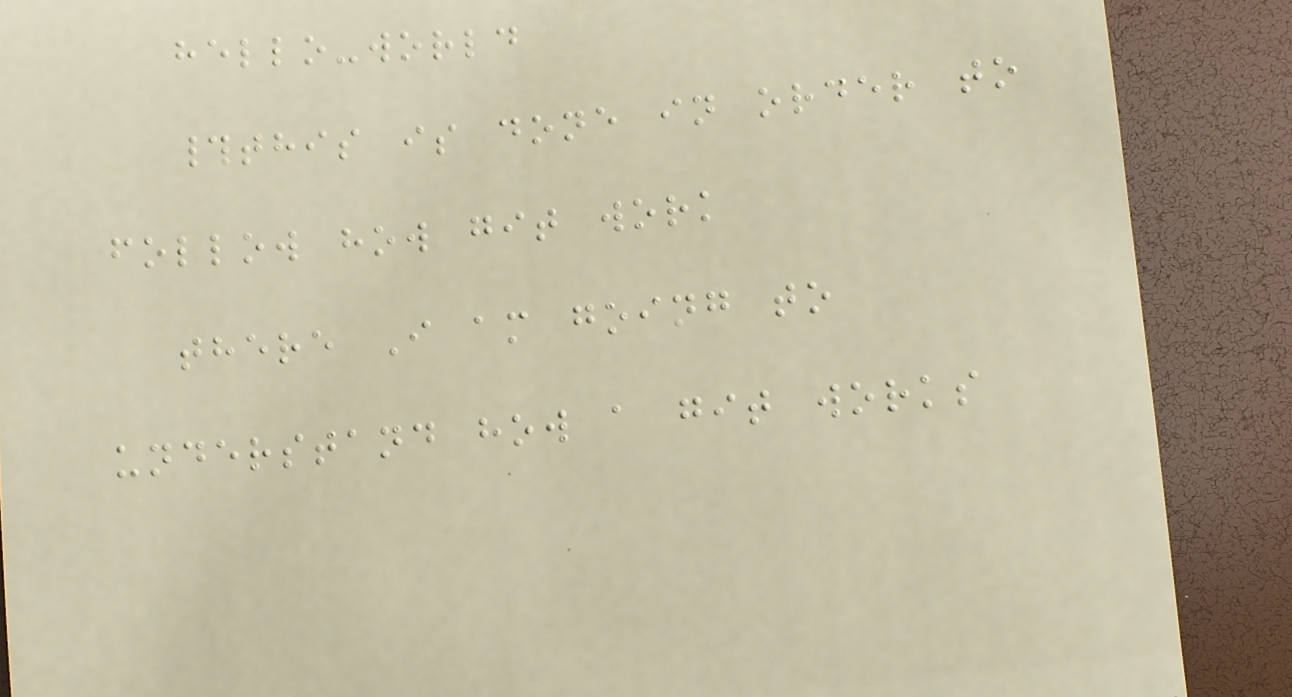hello-world
#this is done in order to
follow how git work
there I am going to
understand how a git works
